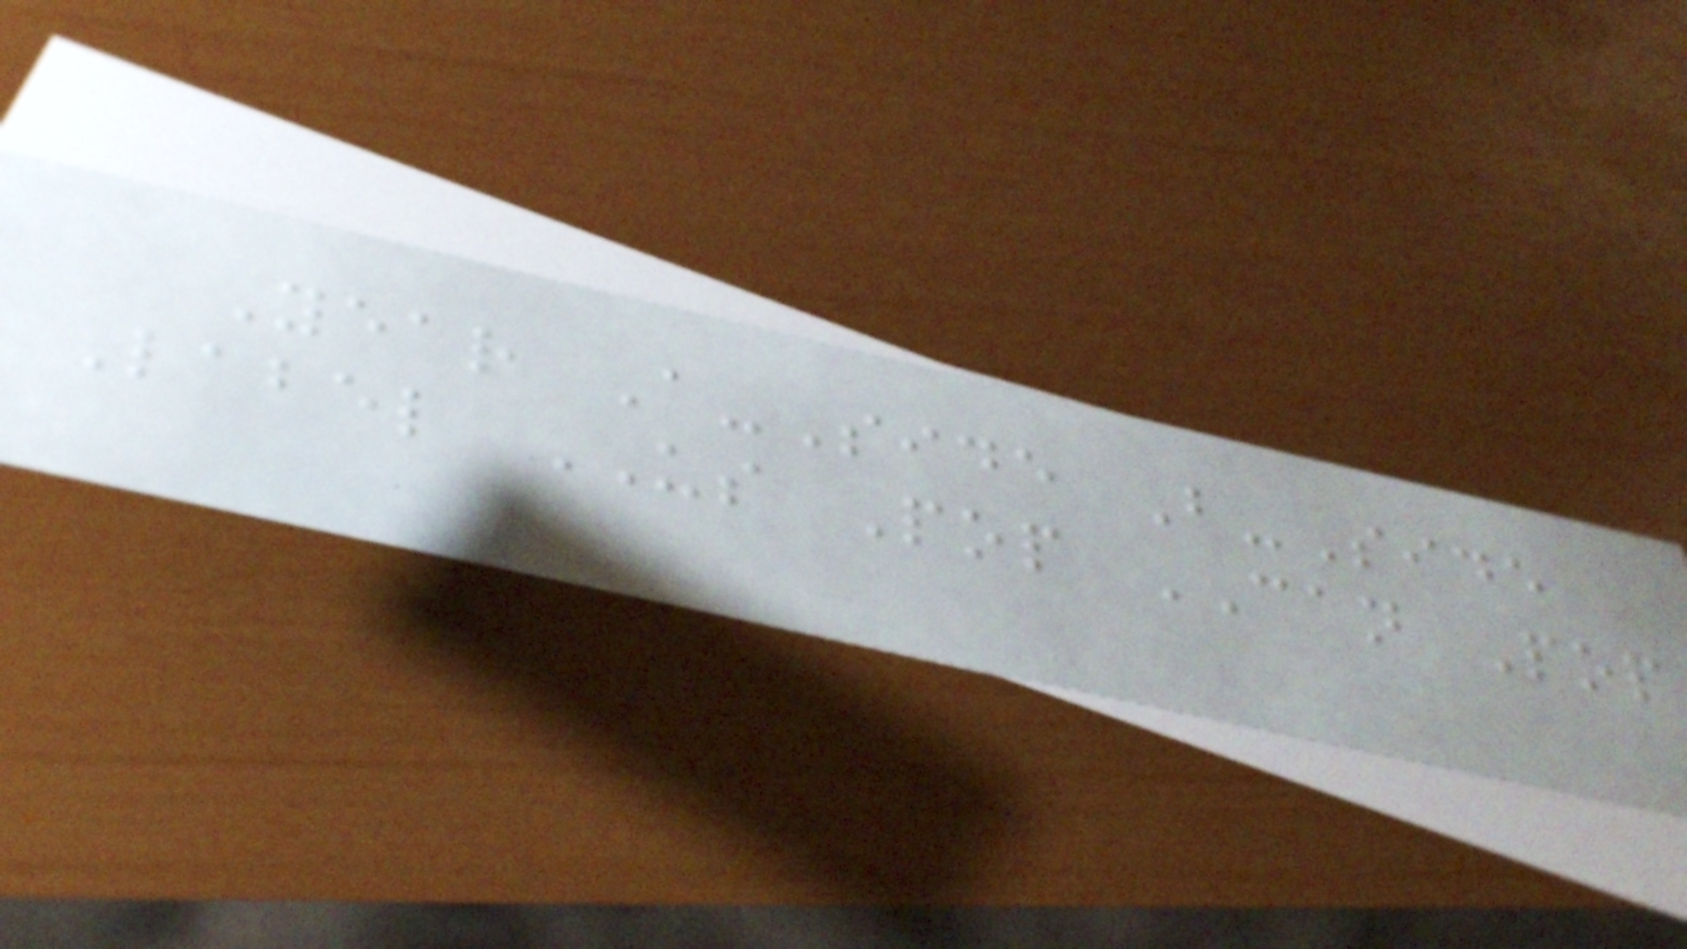Year A-Side B-Side
Label US Pop CAN Pop
